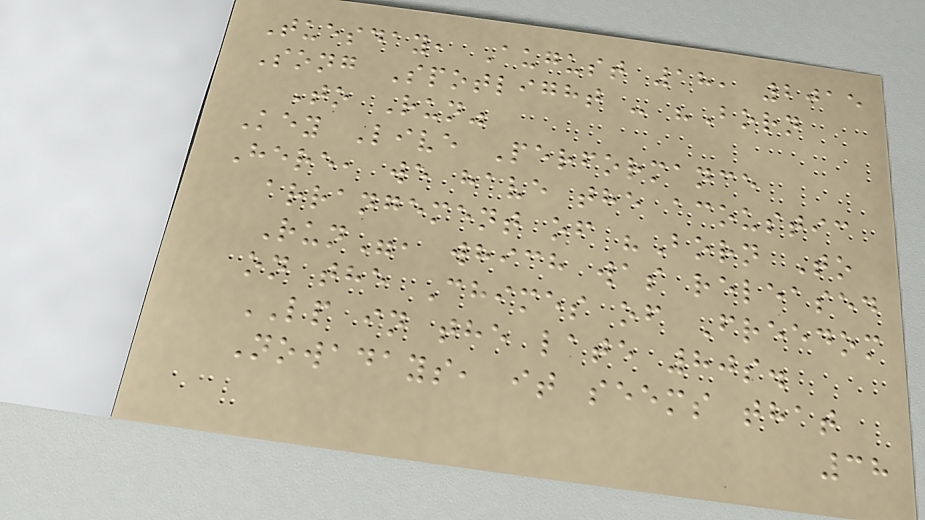Tuesday, August 18, 2015
Song Spotlight - "Born
To Run"
Key Live Performance
Here, we have the acoustic
arrangement of "Born To
Run", which was released
on the Chimes of Freedom
LP in the late 80s.
Nowadays, it seems that
38
